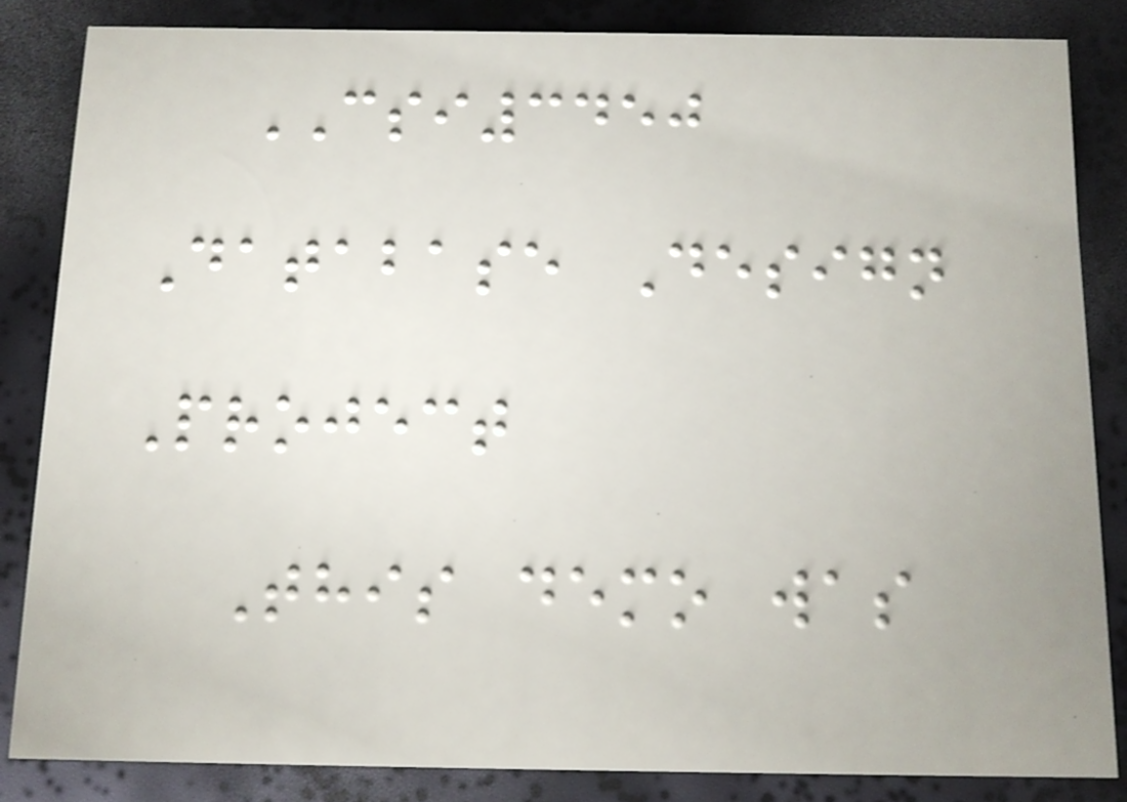CSI3450
Database Design
Project
This demo was
